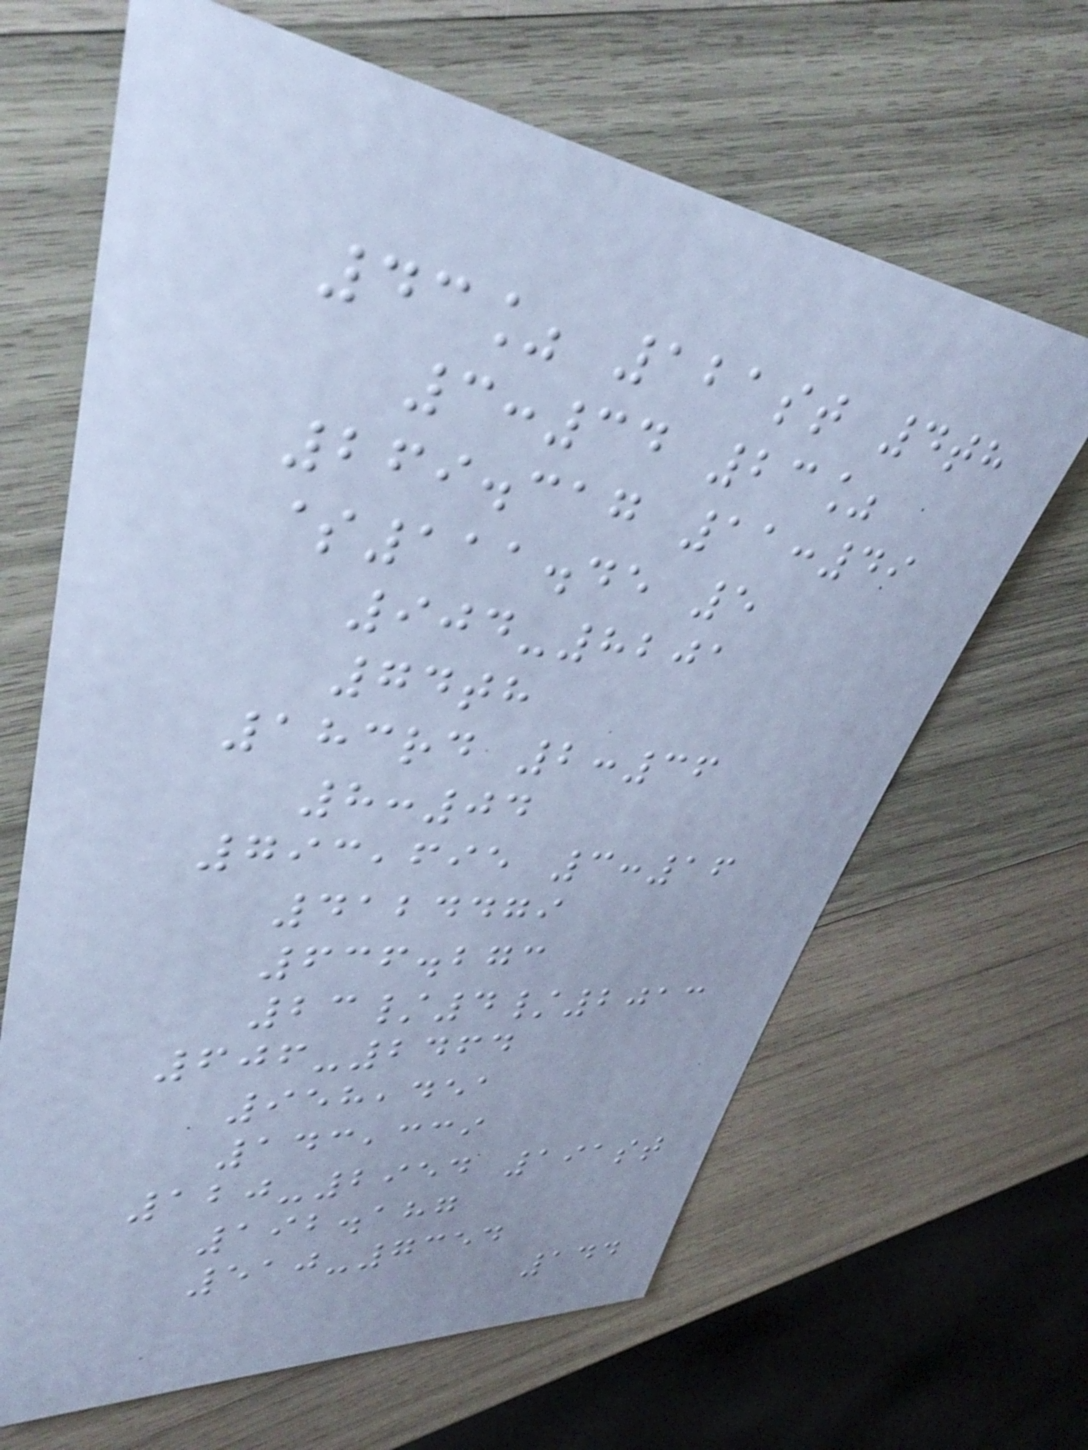43% 121st 4th
3:34 23%
269.317 11:49
$111.45 5
904-8201
74th
183rd 2:36
8:04
793,695 3:16
4124479
636.273
23/4/2013
606-2464
958,451
143,339
120-2954 191st
192.187
510-7354
144
